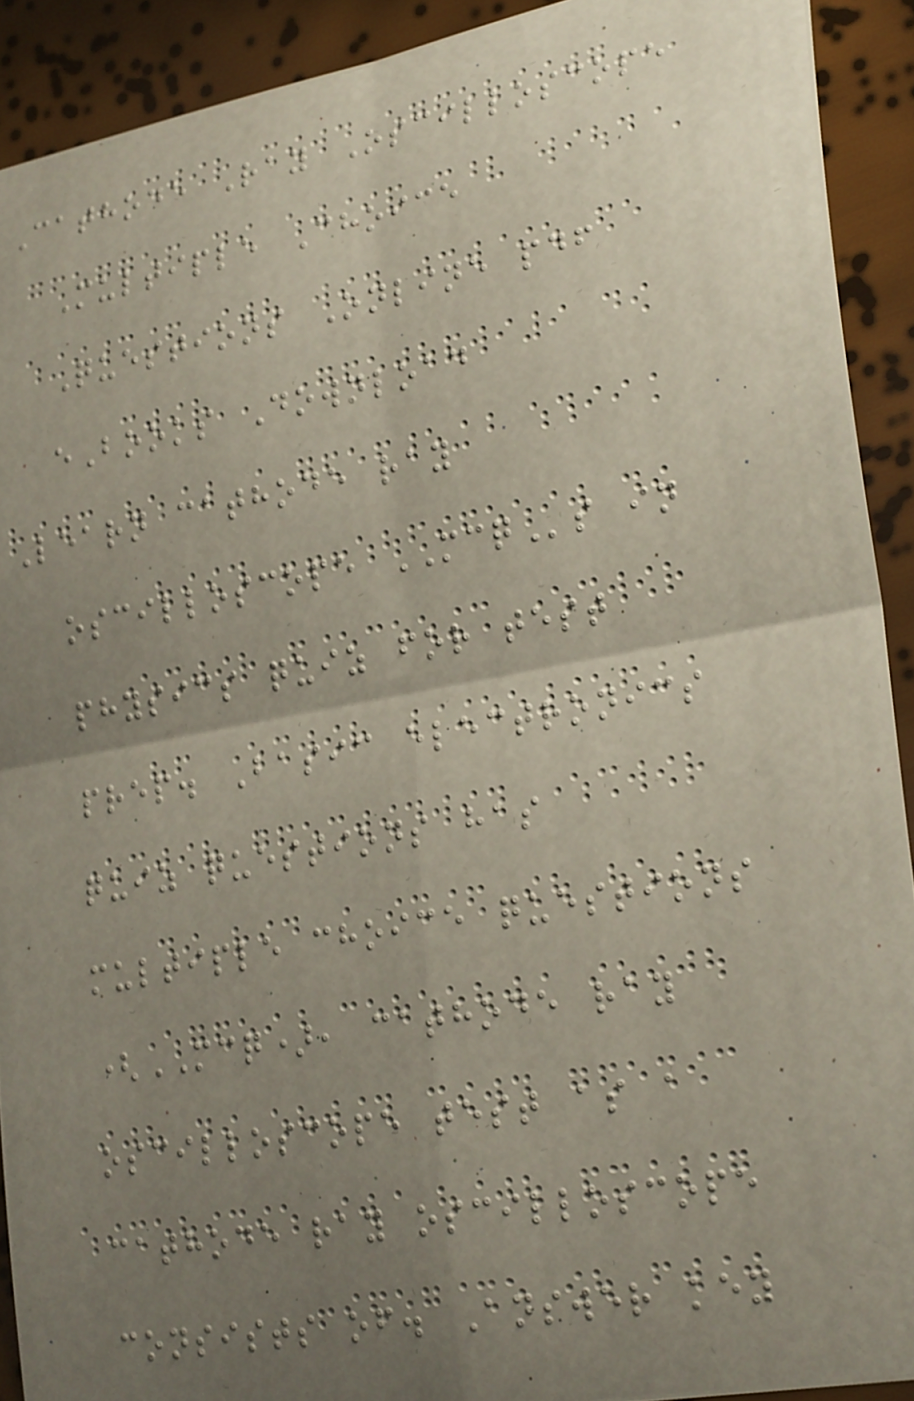Cathode Ray Oscilloscope
Multiple Choice
Questions Online pdf
eBooks Download
Learn cathode ray
oscilloscope MCQs in
physics quiz for test
prep. Basic electronics
quiz questions has
multiple choice questions
(MCQ), cathode ray
oscilloscope test as a
cathode ray oscilloscope
consists of. Answer key
